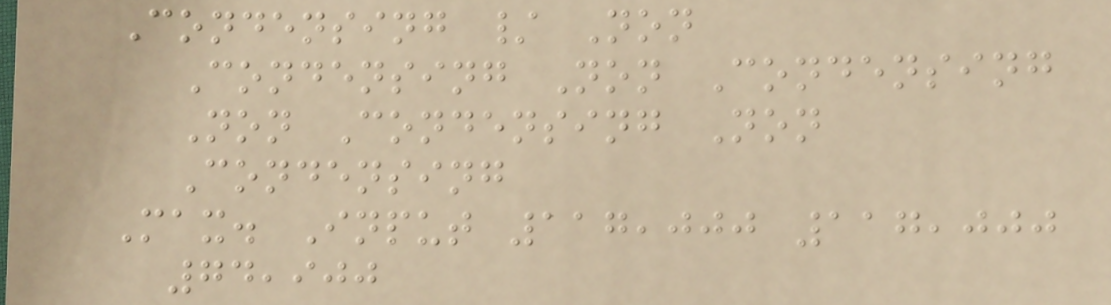Condensing / Non
Condensing Non Condensing
Non Condensing Non
Condensing
Max. Input 117,000 117,000
74,900
